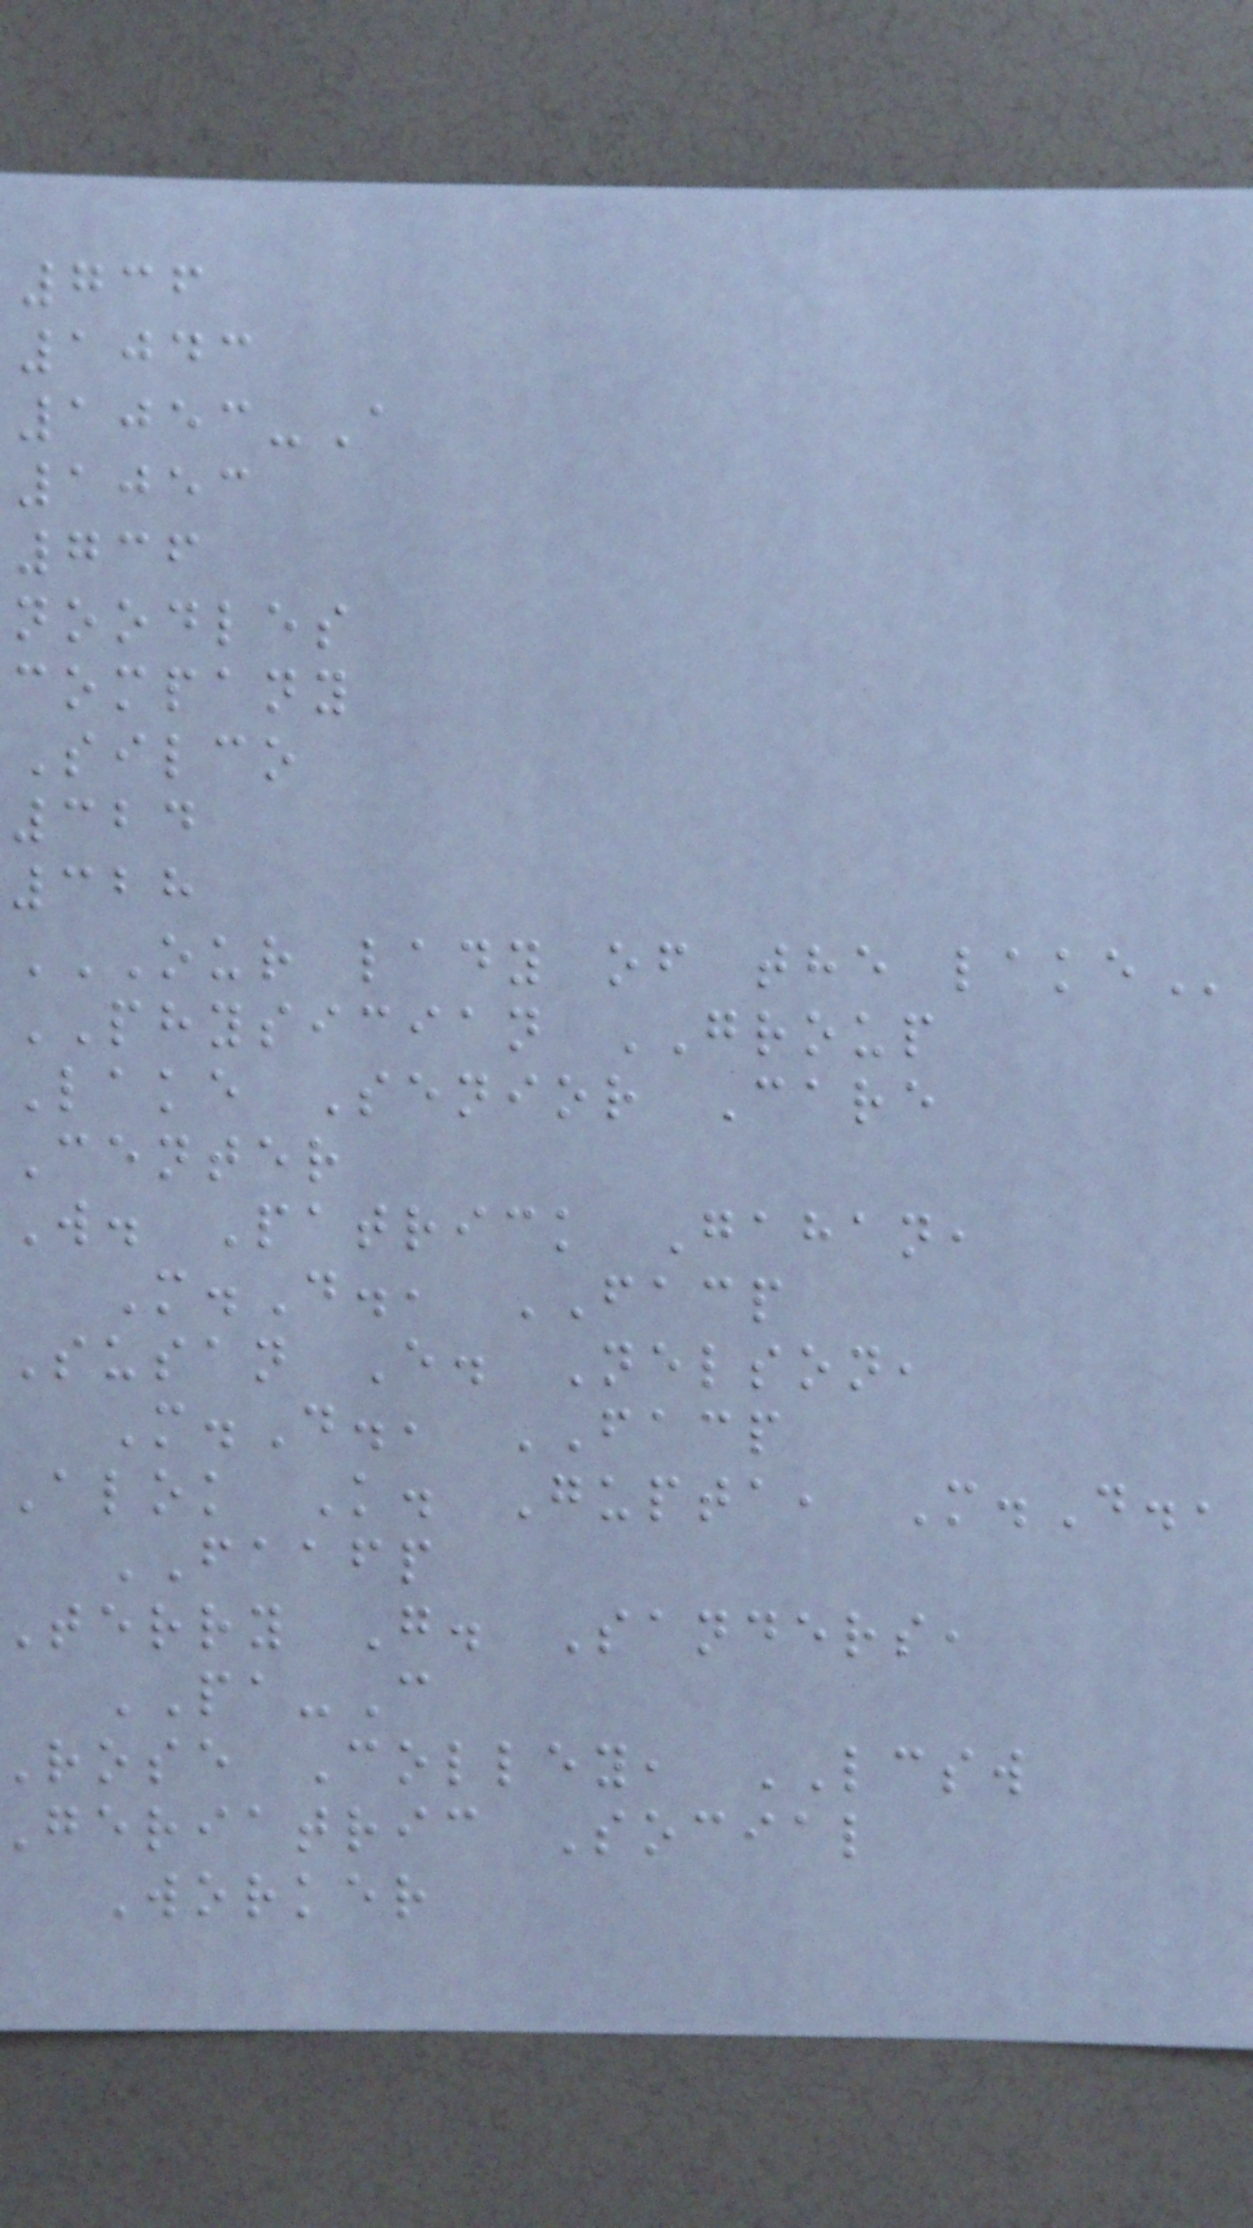736
1043
1053-A
1053
736
noodles
company
Silco
324
328
OUR LADY OF THE LAKE
PHYSICIAN GROUP
Lake Senior Care
Center
W. Patrick Gahan,
M.D., FACP
Susan E. Nelson,
M.D., FACP
Alok K. Gupta, M.D.,
FAAFP
terry G. Sanders,
PA-C
rose Colley, LCSW
geriatric Social
Worker
